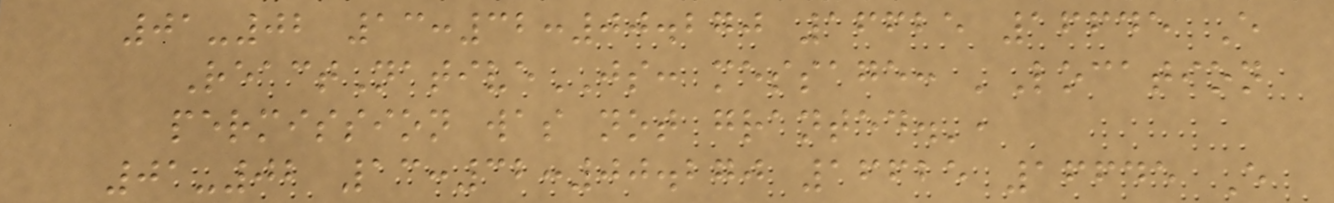01-02 13:32:00.270 16625 16645 E
ReactNativeJS: message: 'Location
permission was not granted.',
01-02 13:32:00.270 16625 16645 E
